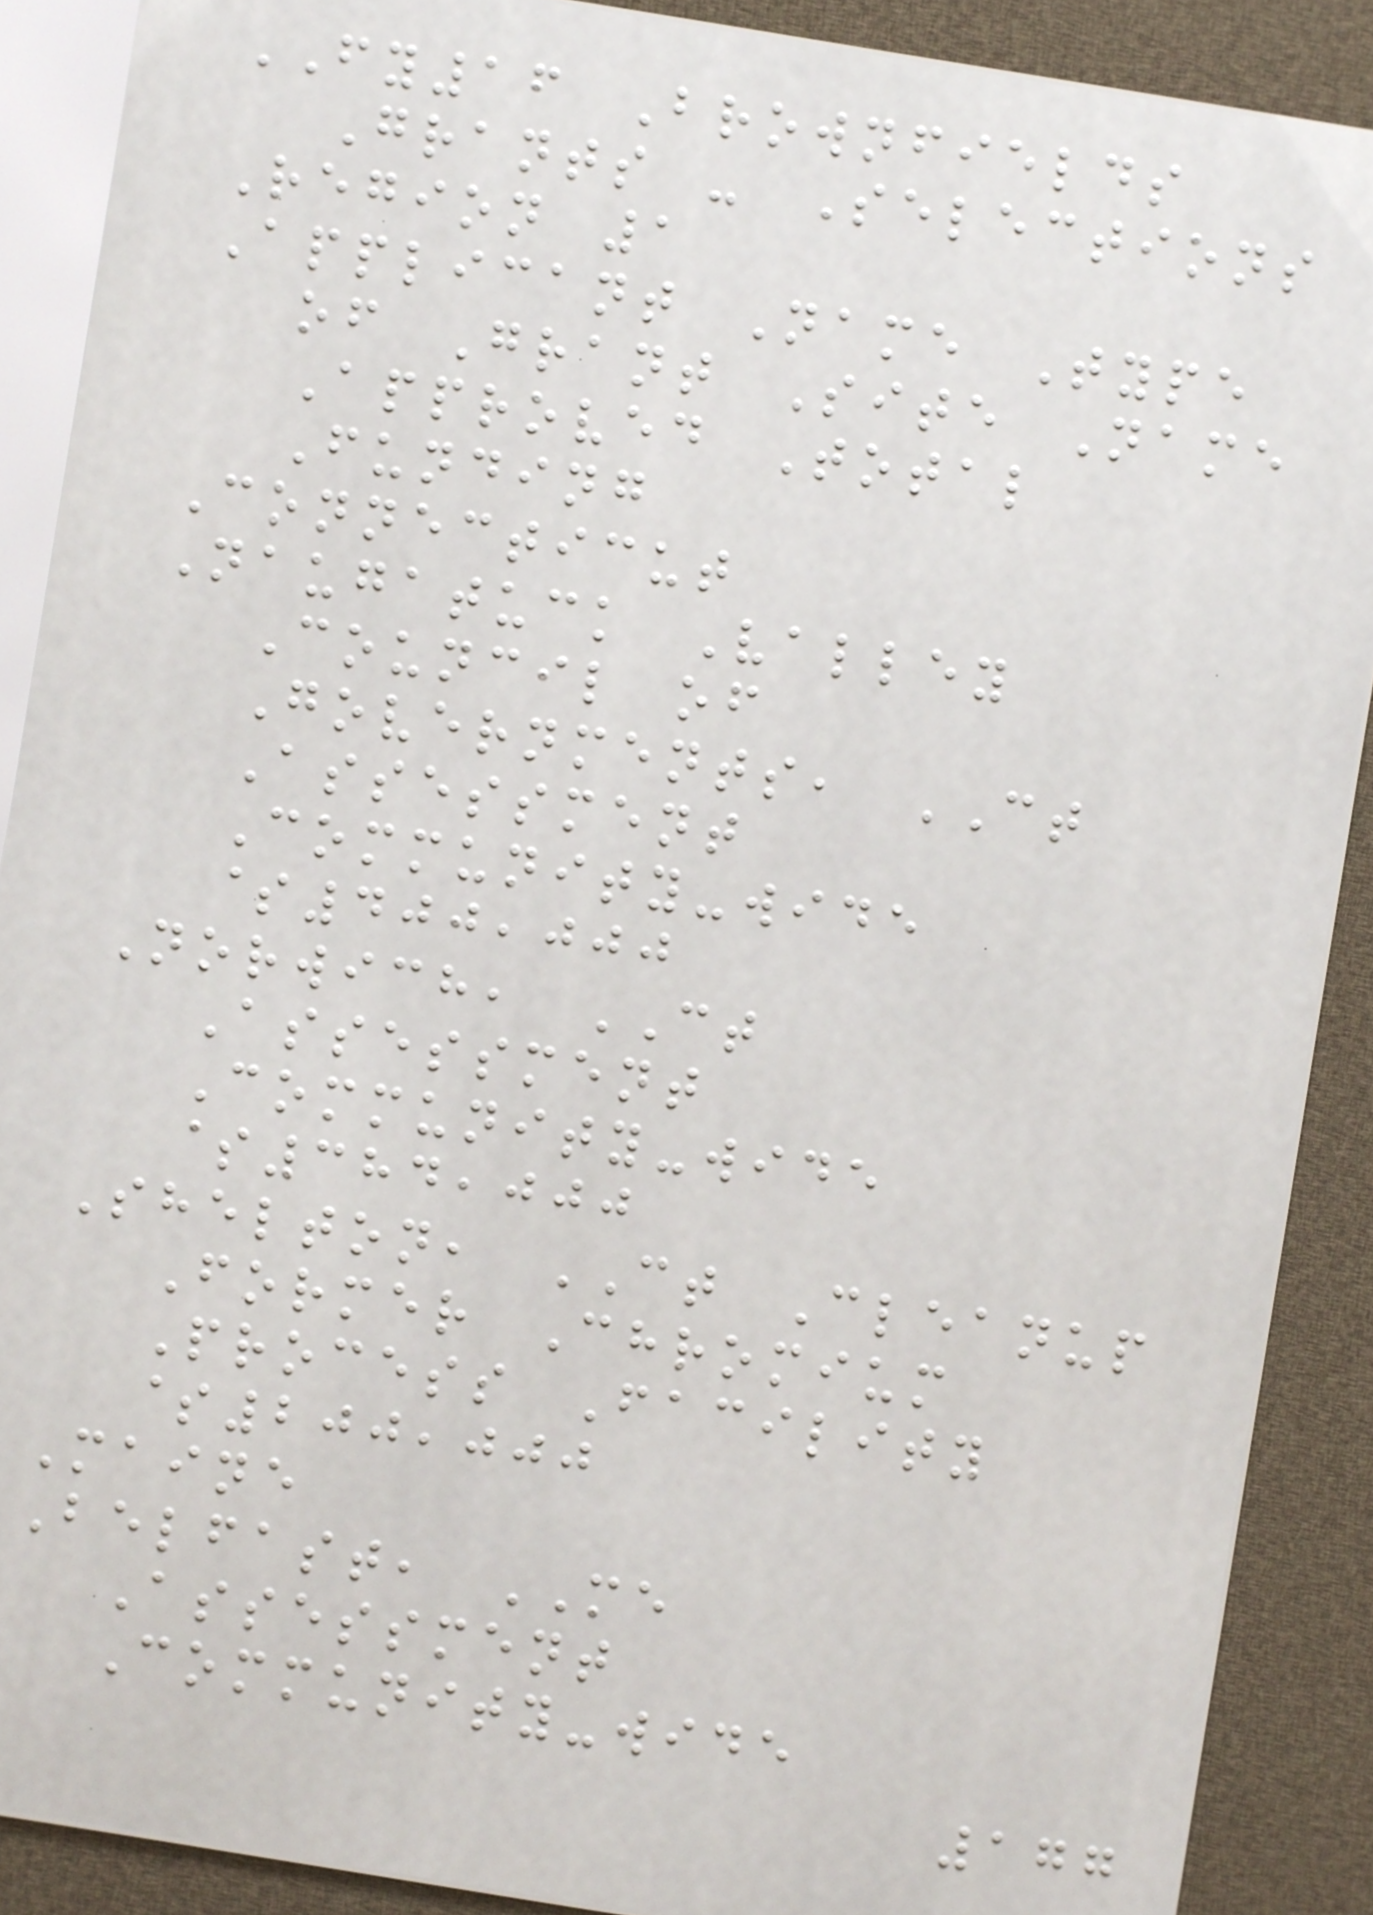FY16 Brownfields
Grants - Selections
Region 1
Applicant Name Type
of Grant Site Name
Approved Total
Funding
Connecticut
Naugatuck Valley
Council of
Governments, CT
Assessment
Community-wide
$400,000
Norwich, CT
Assessment
Community-wide
$384,000
Shelton, CT Cleanup
Former Chromium
Process Facility
$200,000
Maine
Belfast, ME
Assessment
Community-wide
177
